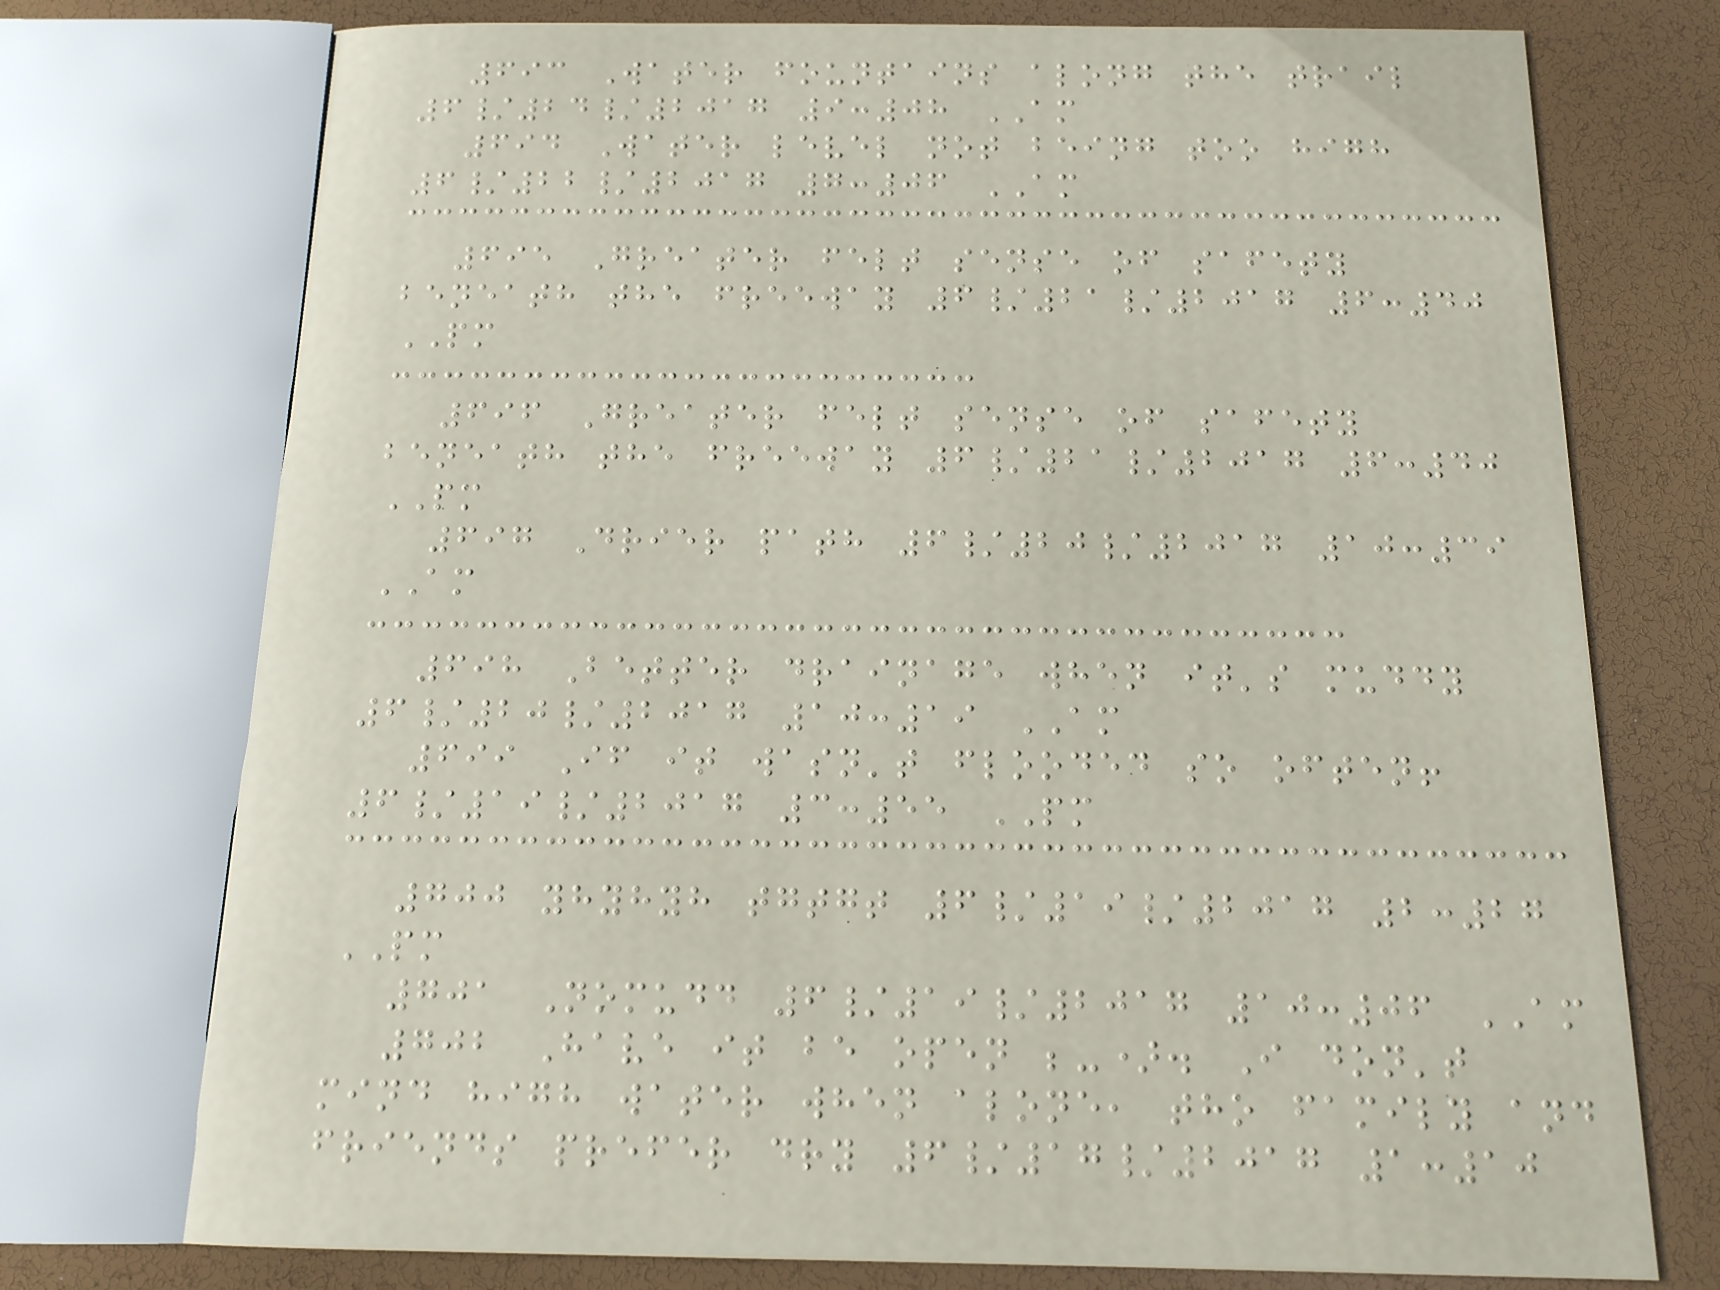693 Water fountains along the trail
6/24/2017 9:08 AM
694 Water level not being too high
6/22/2017 7:06 AM
695 Greater felt sense of safety
beneath the freeway 6/21/2017 6:40
PM
696 Greater felt sense of safety
beneath the freeway 6/21/2017 6:40
PM
697 Drier path 6/20/2017 10:39
AM
698 Better drainage when it's muddy
6/20/2017 10:19 AM
699 If it wasn't flooded so often!
6/19/2017 3:55 PM
700 yhyhyh tgtgt 6/19/2017 2:27
PM
701 Nomudd 6/19/2017 10:06 AM
702 Have it be open ;-). I don't
mind high water when alone, tho family and
friends prefer dry 6/17/2017 1:10
